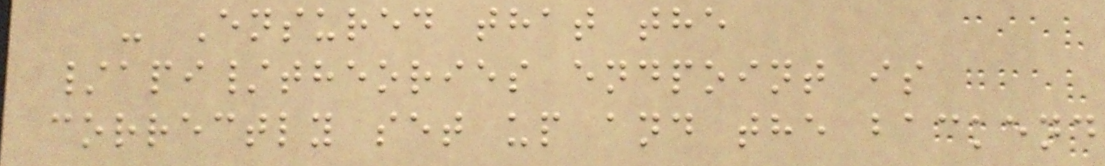- Ensured that the
/api/theories endpoint is
correctly set up and the backend
